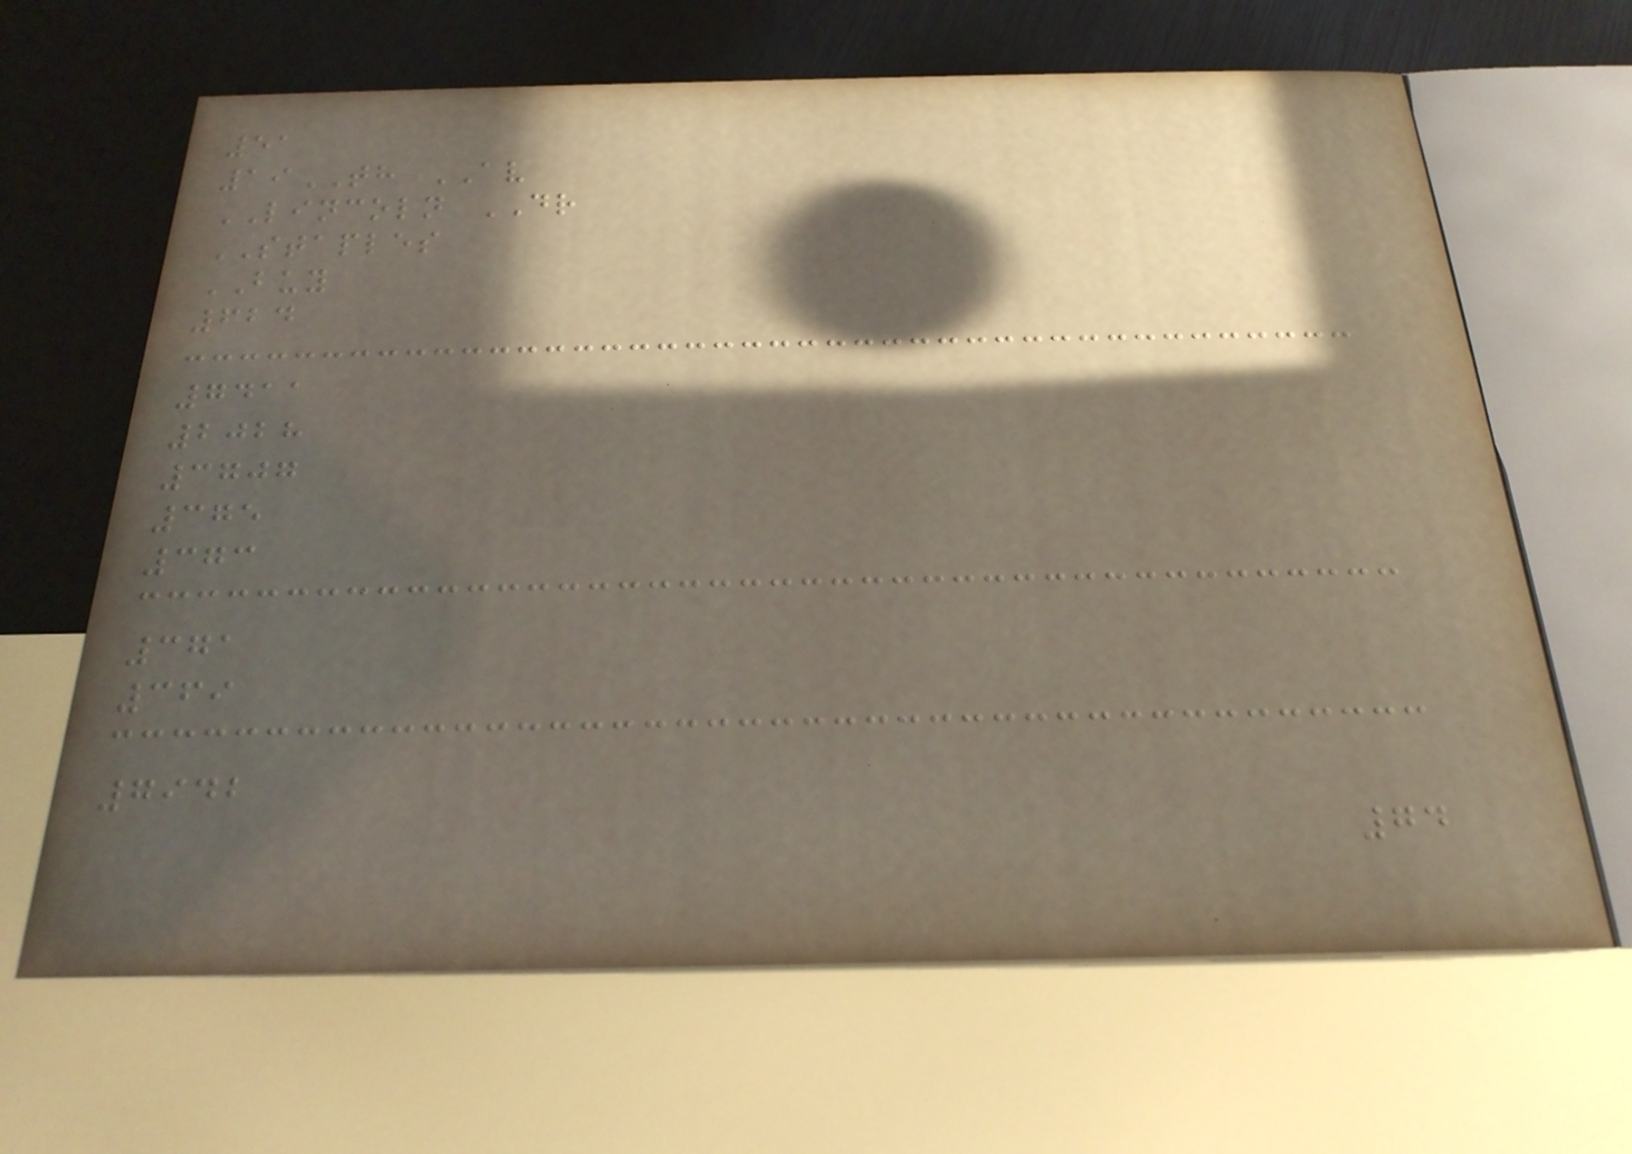51
19TH AV
LINCOLN DR
STAPLES
BUY
624
7411
2028
3707
375
373
371
369
7942
74
